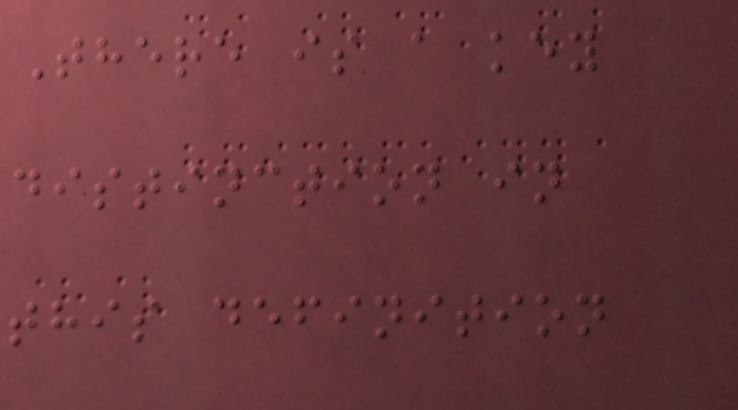There is a key
distinction in
this definition
